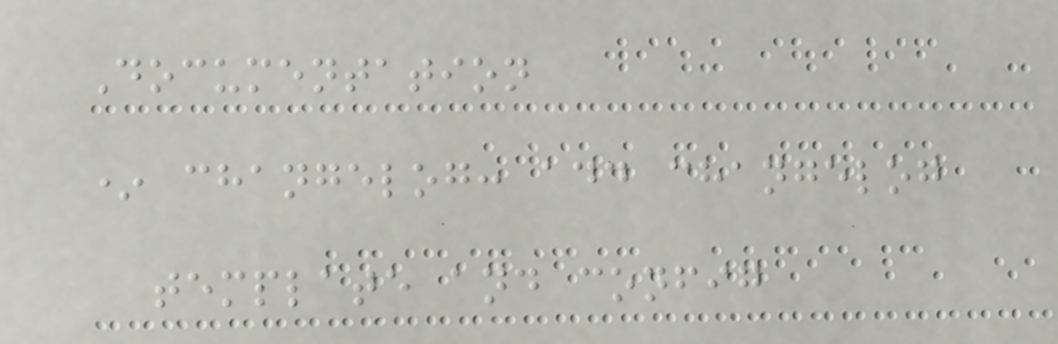Documentation
* changelog: add changelog
template and config
